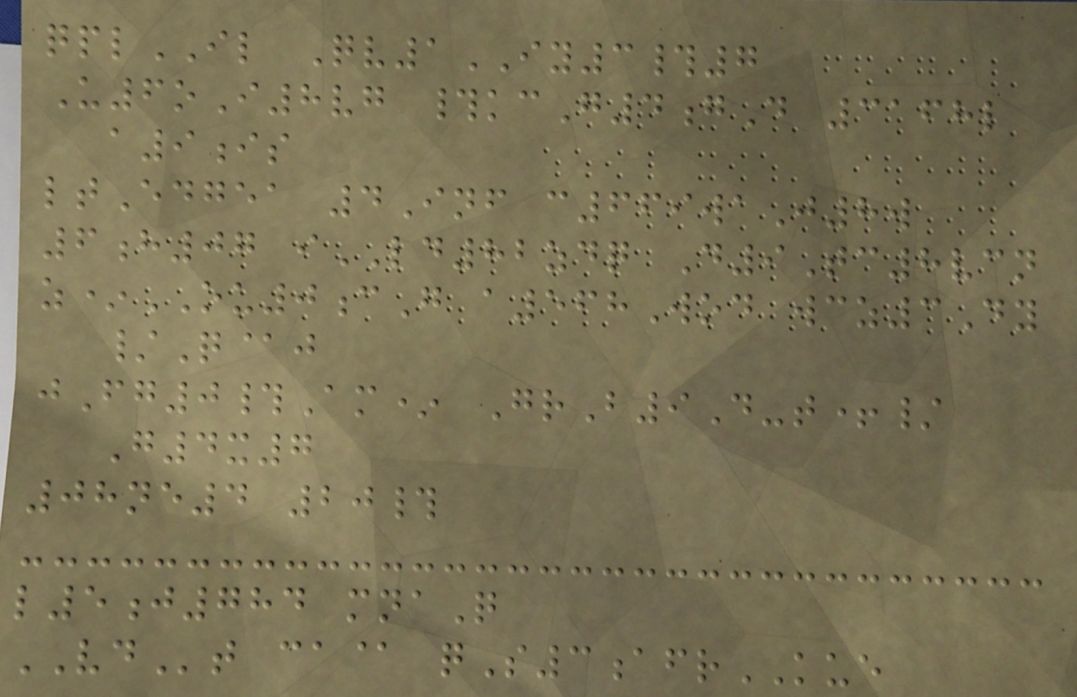qplIL Qv1IY3#7
U6oI8vg #kcG4gD 3168l
a9is
ltEdgea 4Inf c669waJ8w
6h07 iLD82zdq D9Tc8vcn
z*OU0cG a568Wod wcz3Dy
/Q@j
jFg0#Am* GrB9D-t+/
G4x7
08ne4 20#
l5j784 mnaQ
VDt ca@ qS3afrKUE
